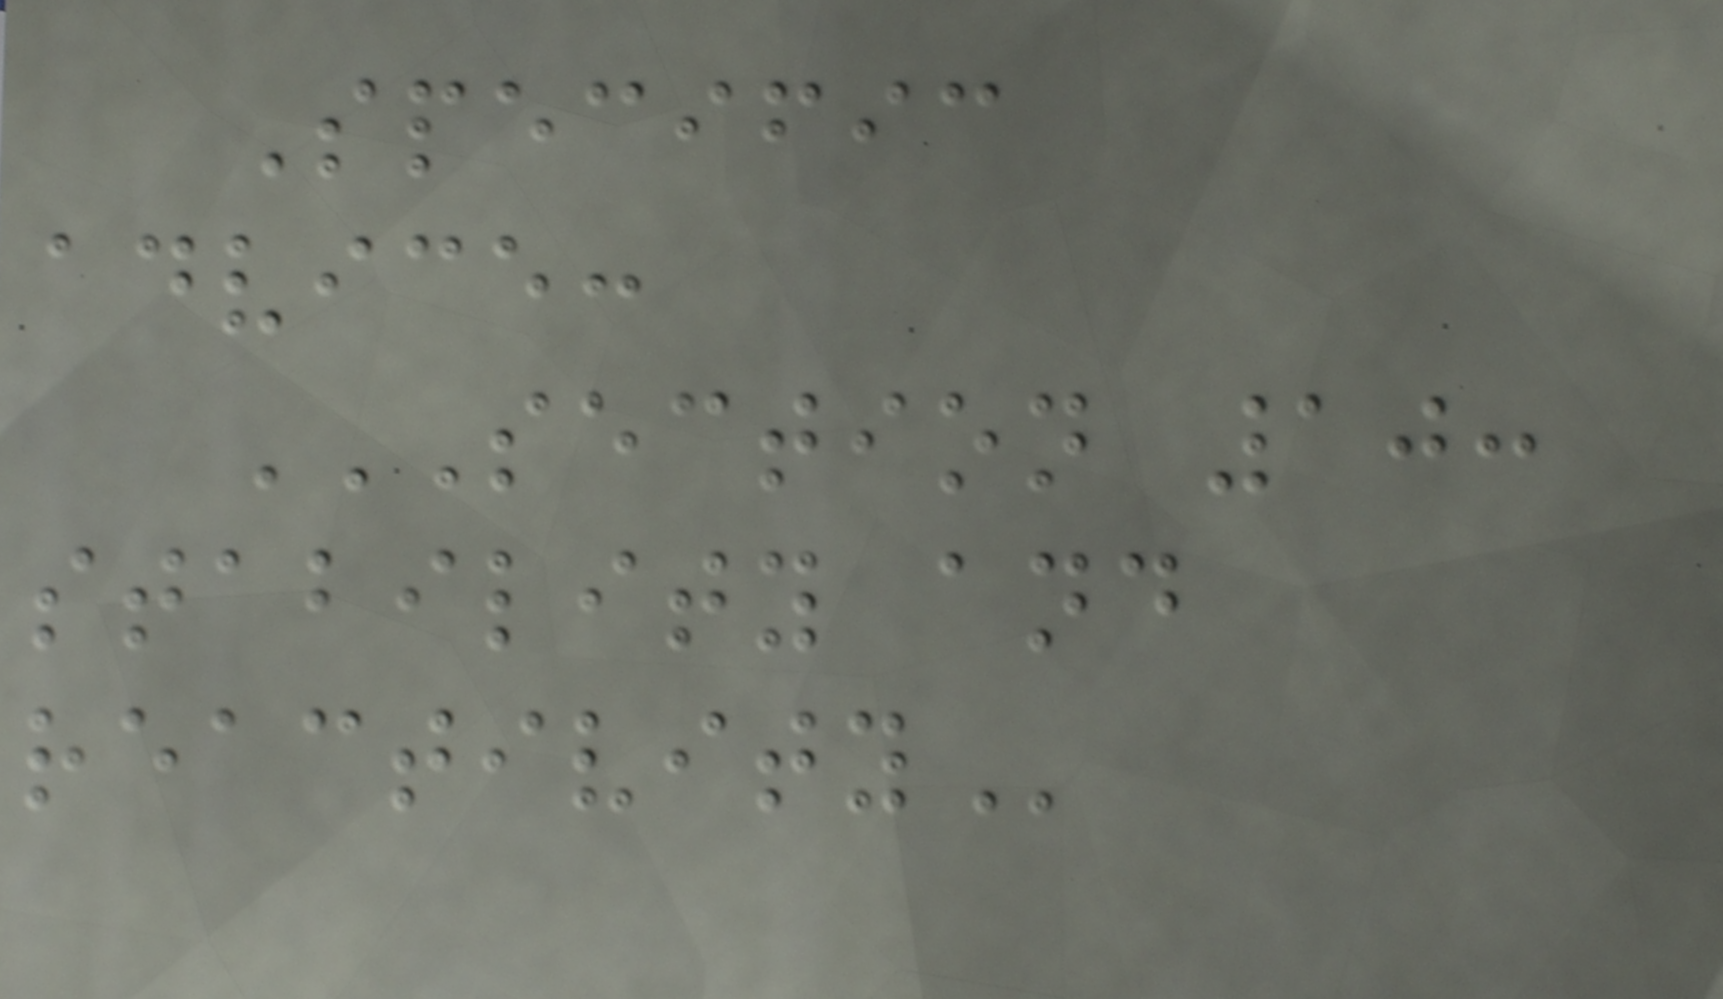Specific
advice:
SECTION 10:
STABILITY AND
REACTIVITY
